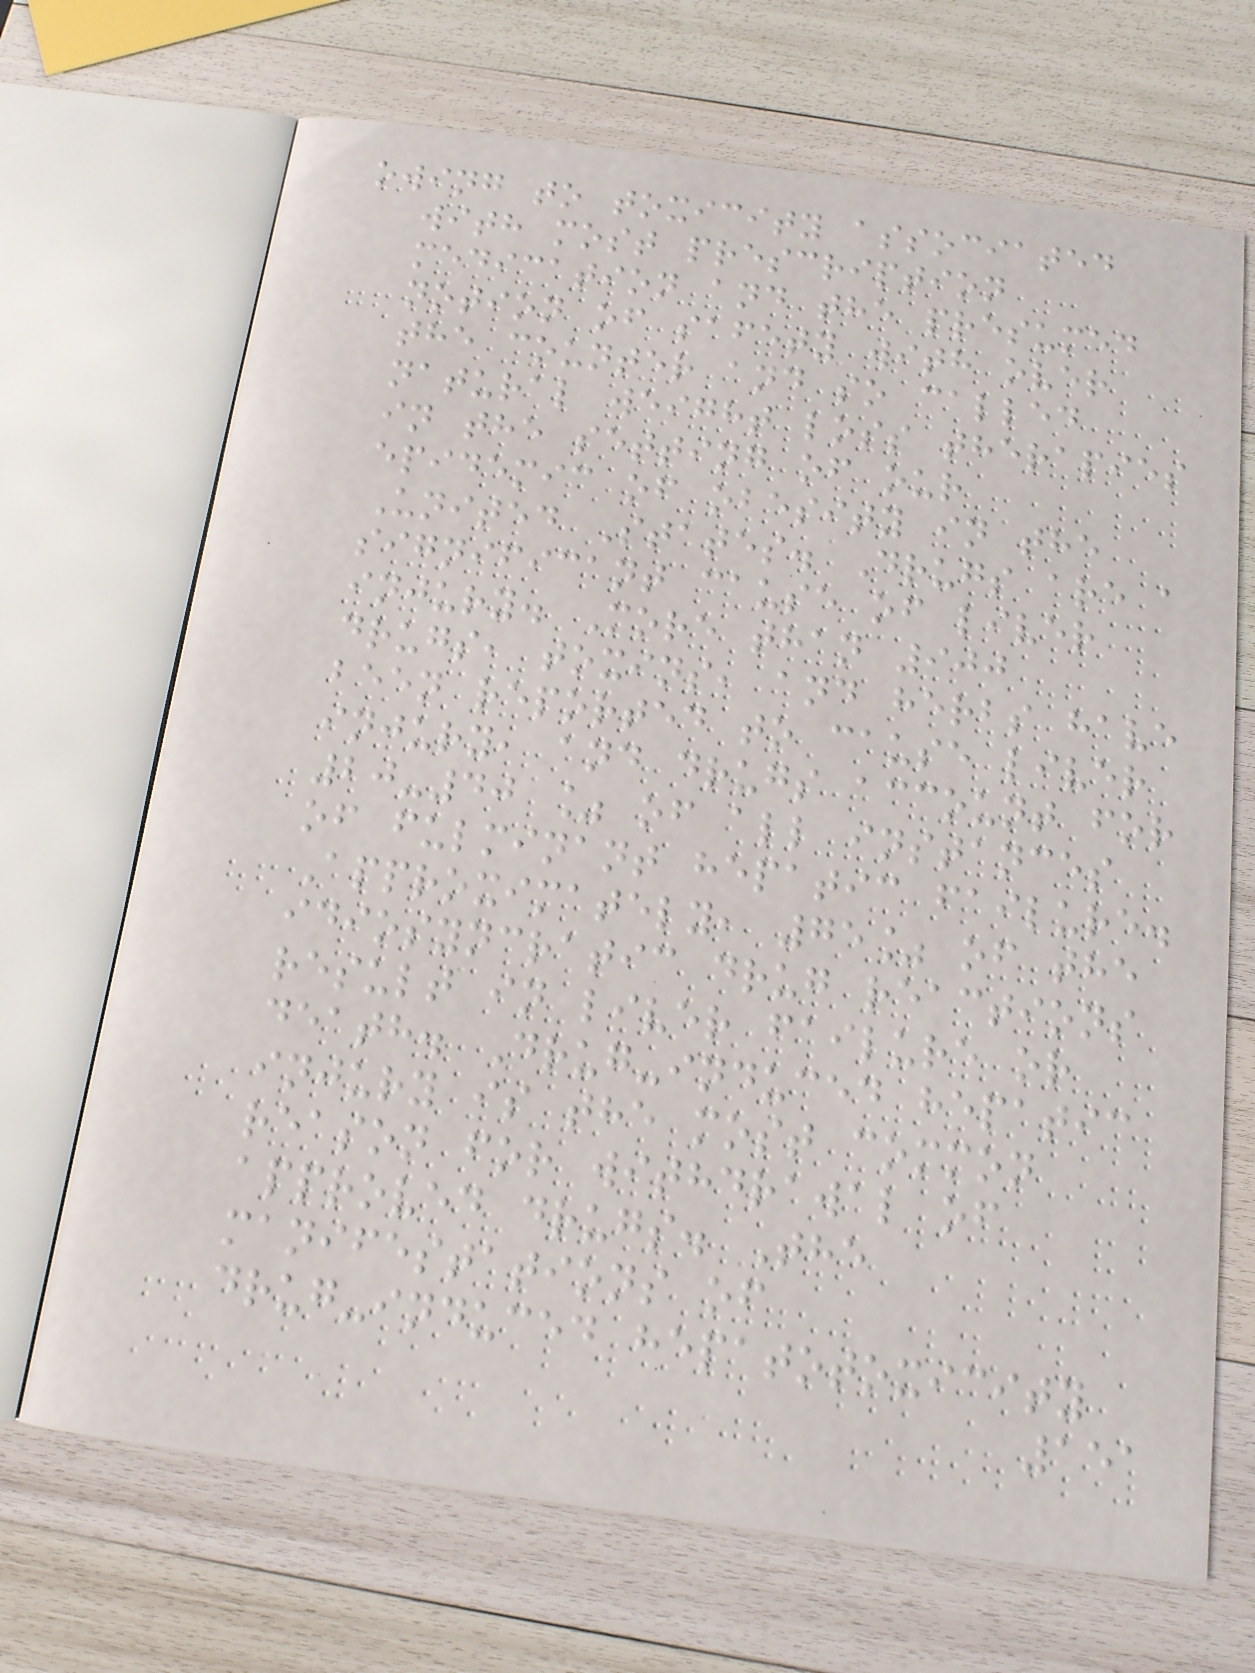owing to toxicity associated
with most prescription
medication and the presumed
notion of safety with over
the counter and so called
natural weight loss therapies
in the setting of our
epidemic of obesity in the
United States. Drugs are a
significant cause of liver
injury. More than 900
drugs, toxins, and herbs have
been reported to cause liver
injury, and drugs account for
20-40 % of all instances
of fulminant hepatic failure.
Approximately, 75% of the
idiosyncratic drug reactions
result in liver failure or
death. Drug-induced hepatic
injury is the most common
reason for withdrawal of
approved drugs. The
manifestations of
drug-induced hepatotoxicity
151
